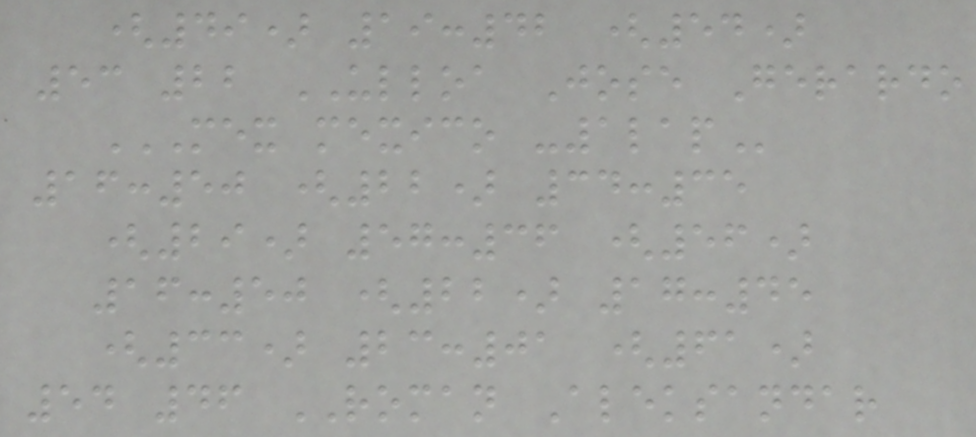(49) 19:42 (54)
53 22 ULLOA Jose Gerardo
MEX MEXICO -1LAP
16:50 (22) 34:35
(29) 57:36 (56)
16:50 (22) 17:45
(33) 23:01 (61)
54 46 ROMAN Aleksandar
